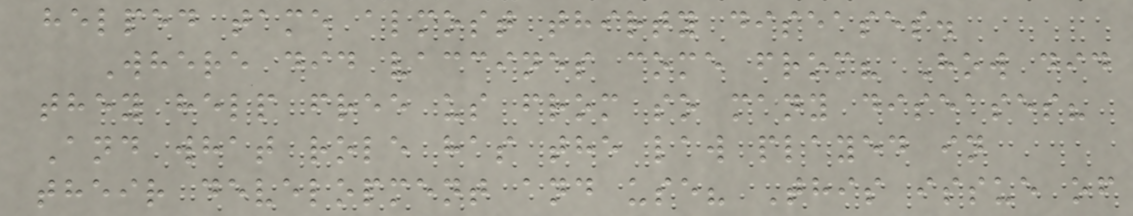helped tame almost thirty diseases.
Where did vaccines come from? How did
they help free us from so many diseases?
And what role has the law played in
their development and use? This issue of
